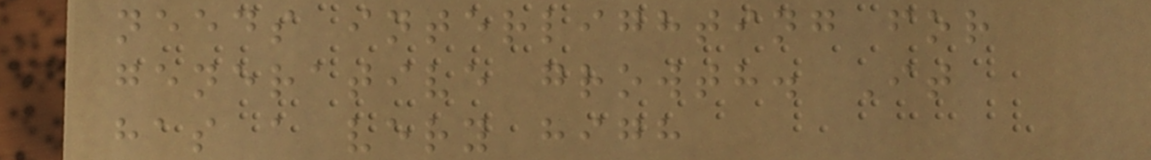needs interlighting for
generative growth. It
has a very high
